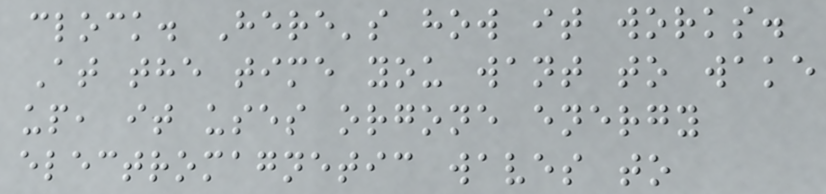clock. Here's how it works.
At the time you want to wake
up, it uses orgone energy
electromagnetic waves to
